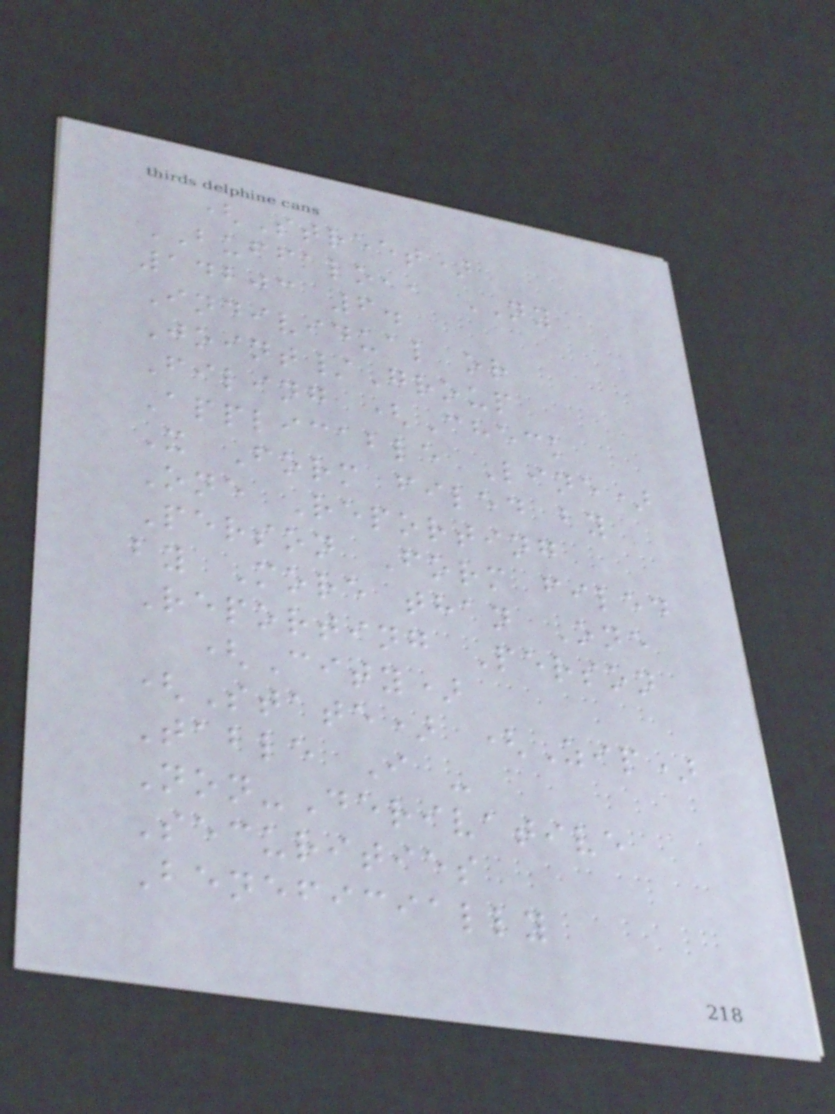(Street)
BUFFALO,, NY
14203 6.
Individual or
Joint/Group
Filing (Check
Applicable Line)
X Form filed by
One Reporting
Person Form filed
by More than One
Reporting Person
(City)
(State) (Zip)
Table I -
Non-Derivative
Securities
Beneficially
